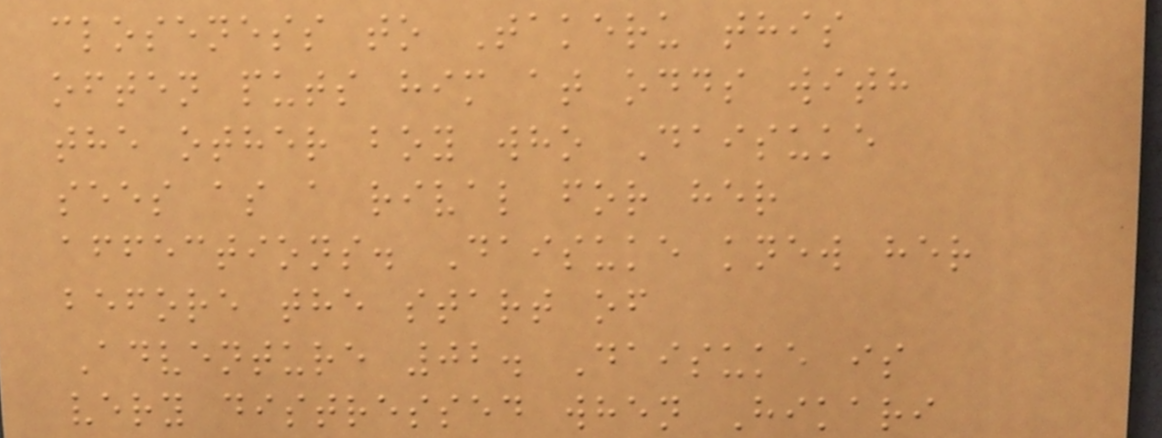closeness to Takeru this
often puts him at odds with
the other boy who Daisuke
sees as a rival for her
affections. Daisuke knew her
before the start of
Adventure 02. Daisuke is
very distressed when Hikari
